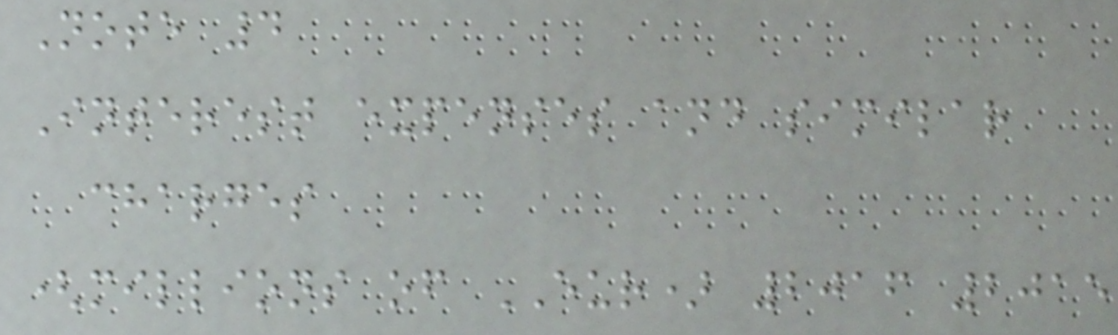Note 4
Interest expenses and similar
charges
(millions of EUR) 2016 2015
